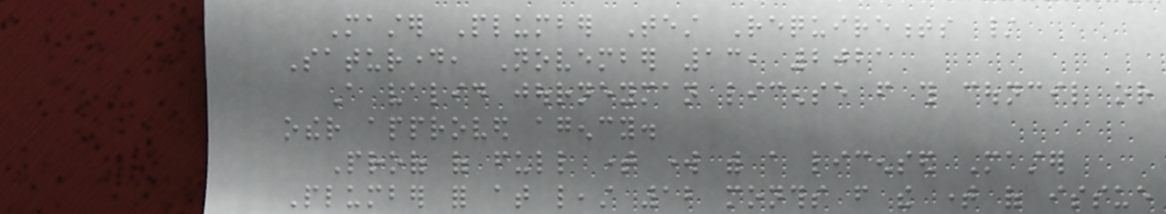Master Plumber Test Requirements /
Saturday, November 13, 2021
A valid journeyman license from this council or
other approved agency.
Proof of full time work with a licensed Master
Plumber for at least 12 months from the time of issue
